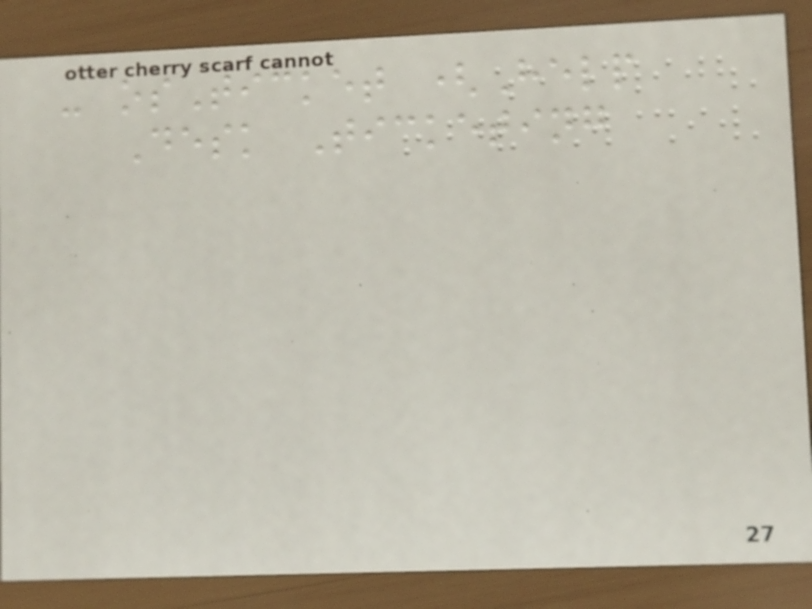- osTicket (Help
Desk Ticketing
